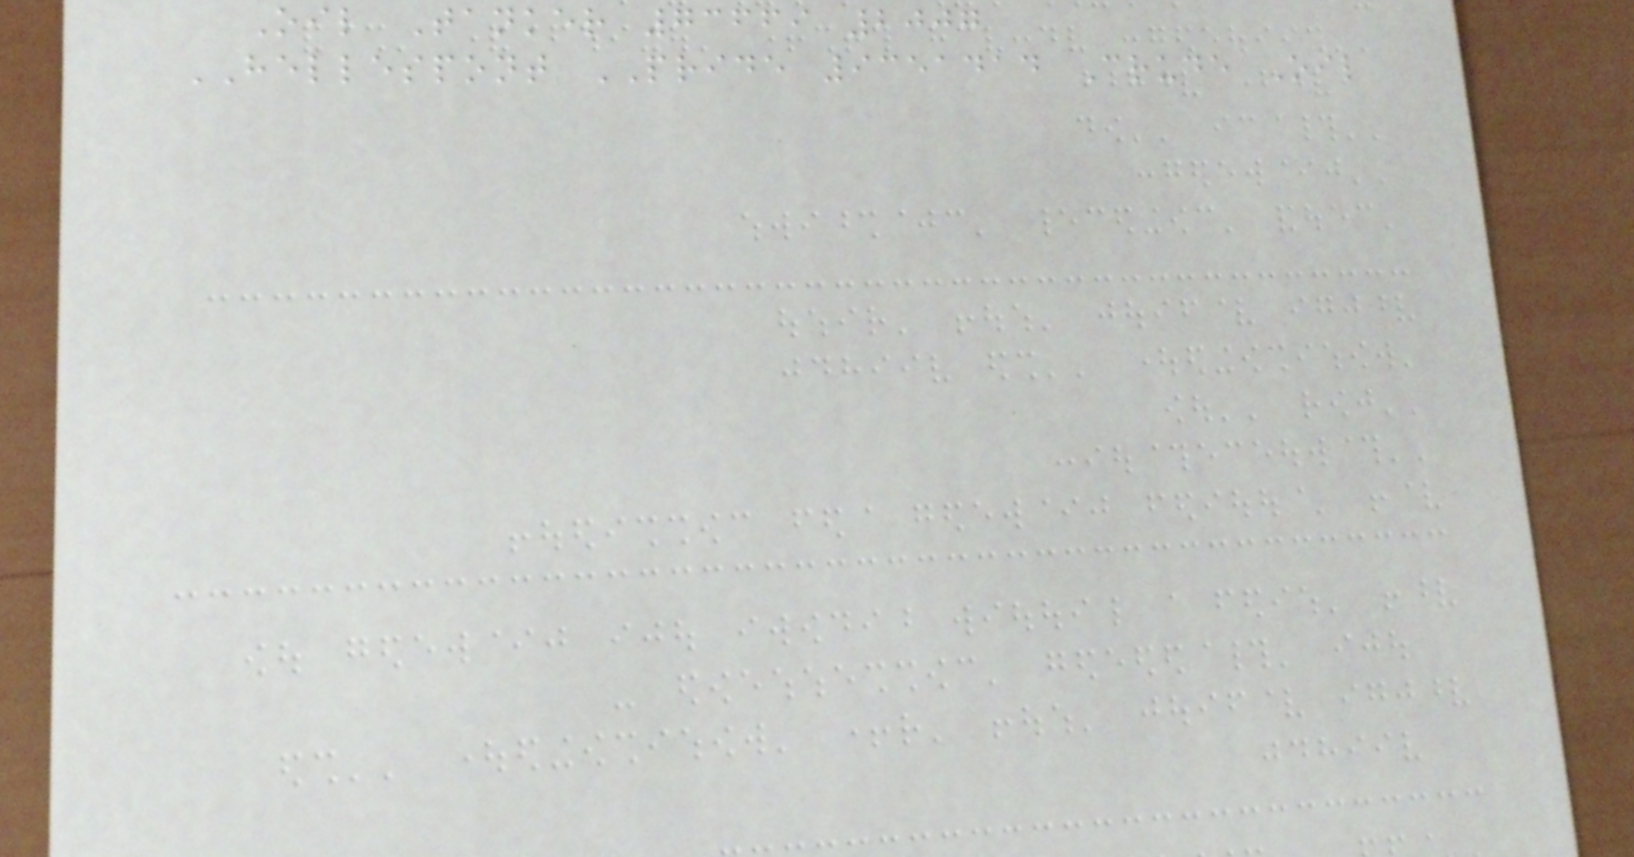Oil Tanker 73669 2007
HELLESPONT PRIDE 9351414 Crude Oil
